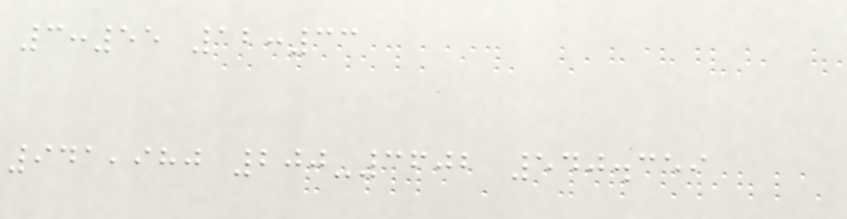3:55 12:33
941,980 200-3602 540.359
